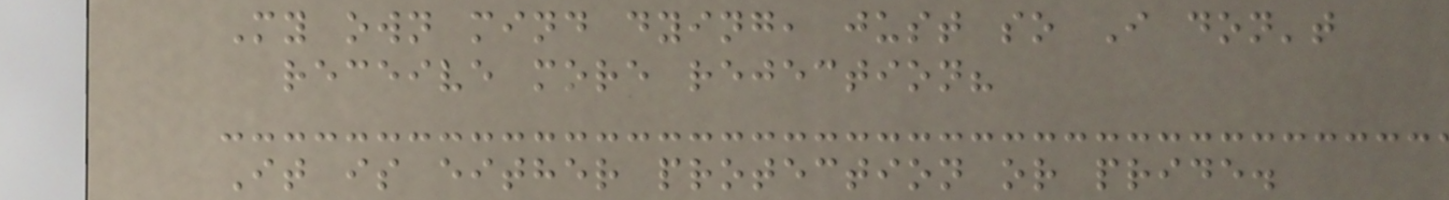My own mind dying, just so I don't
receive more rejection?
It is either protection or pride.
